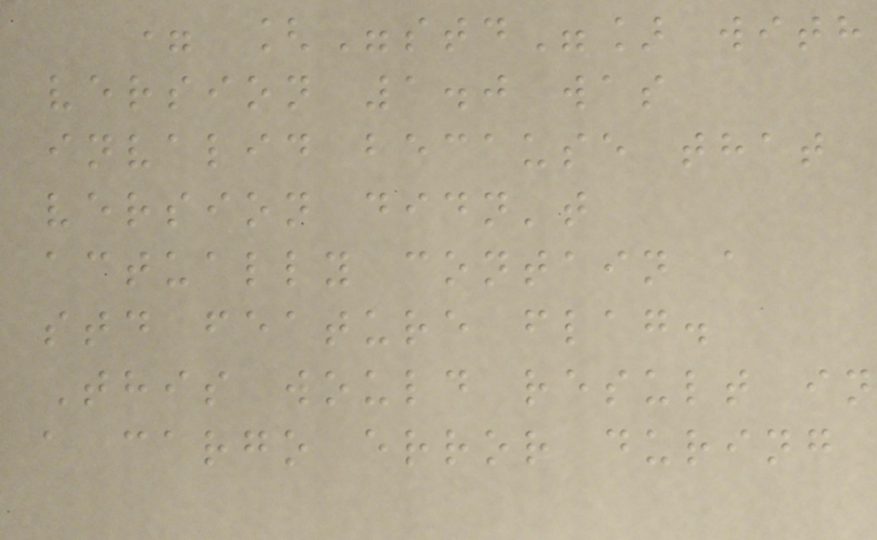= ["std"] with
version 1.0 was
invalid because that
version didn't
actually contain a
std feature flag.
This would result in
a cargo error during
